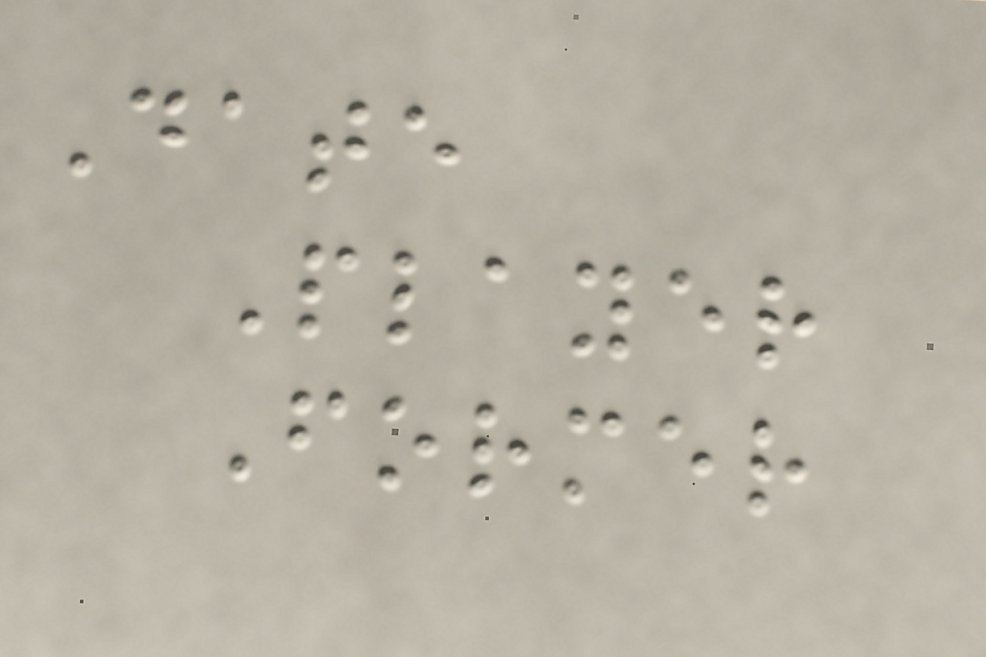Date
Player
Former
